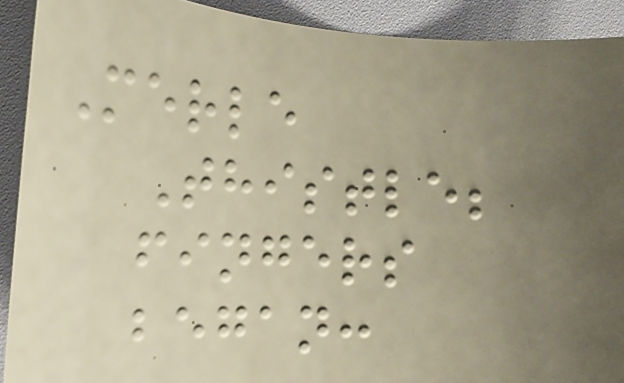Merle
Thistle;
fingers
began:
